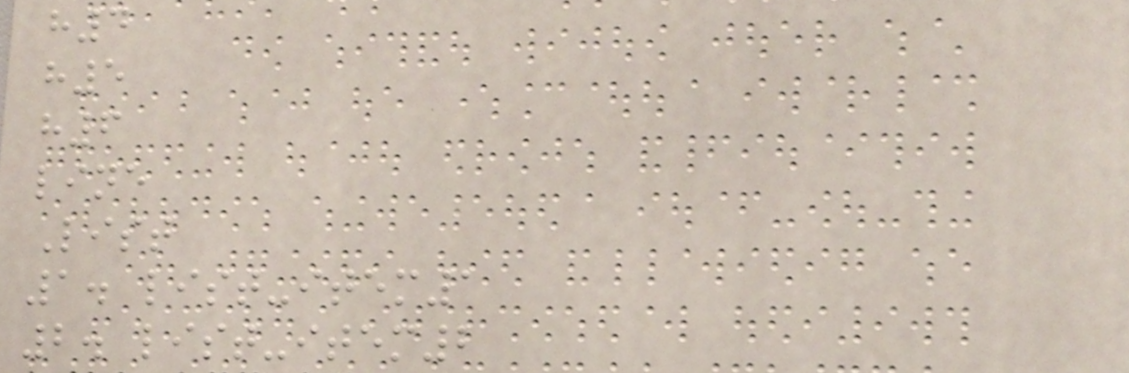h4
h5
h6
line
List
1. list-item1
2. list-item2
